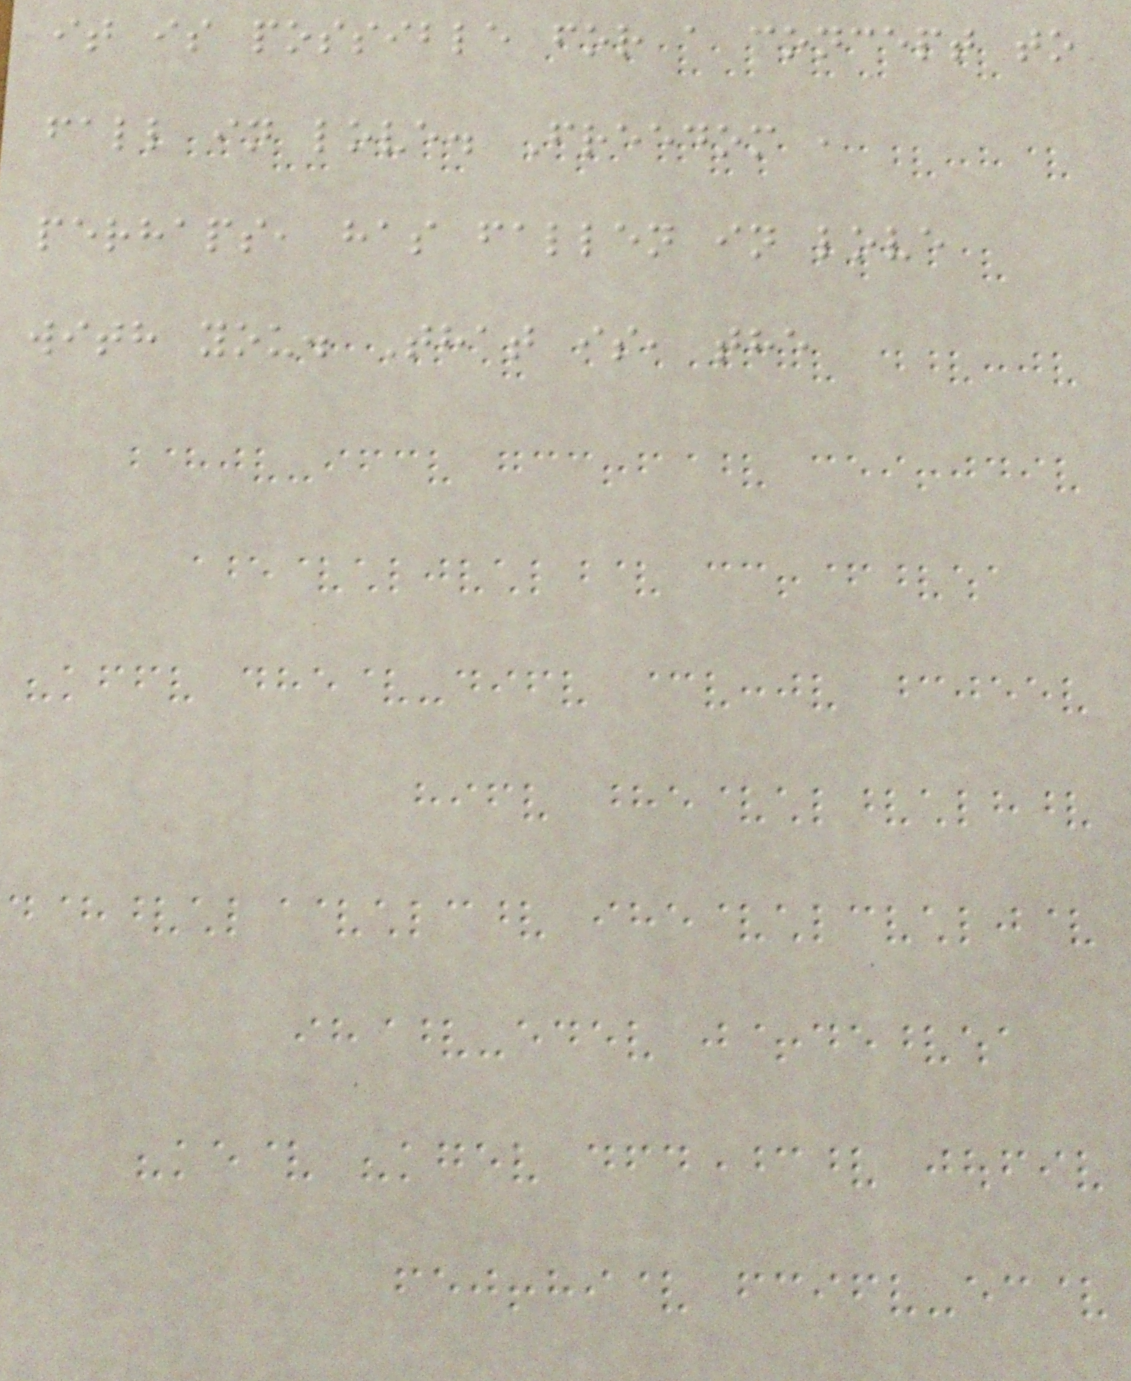it is possible for a concept to
fall in love. Freedom ,
perhaps, has fallen in love
with you. That is, the
